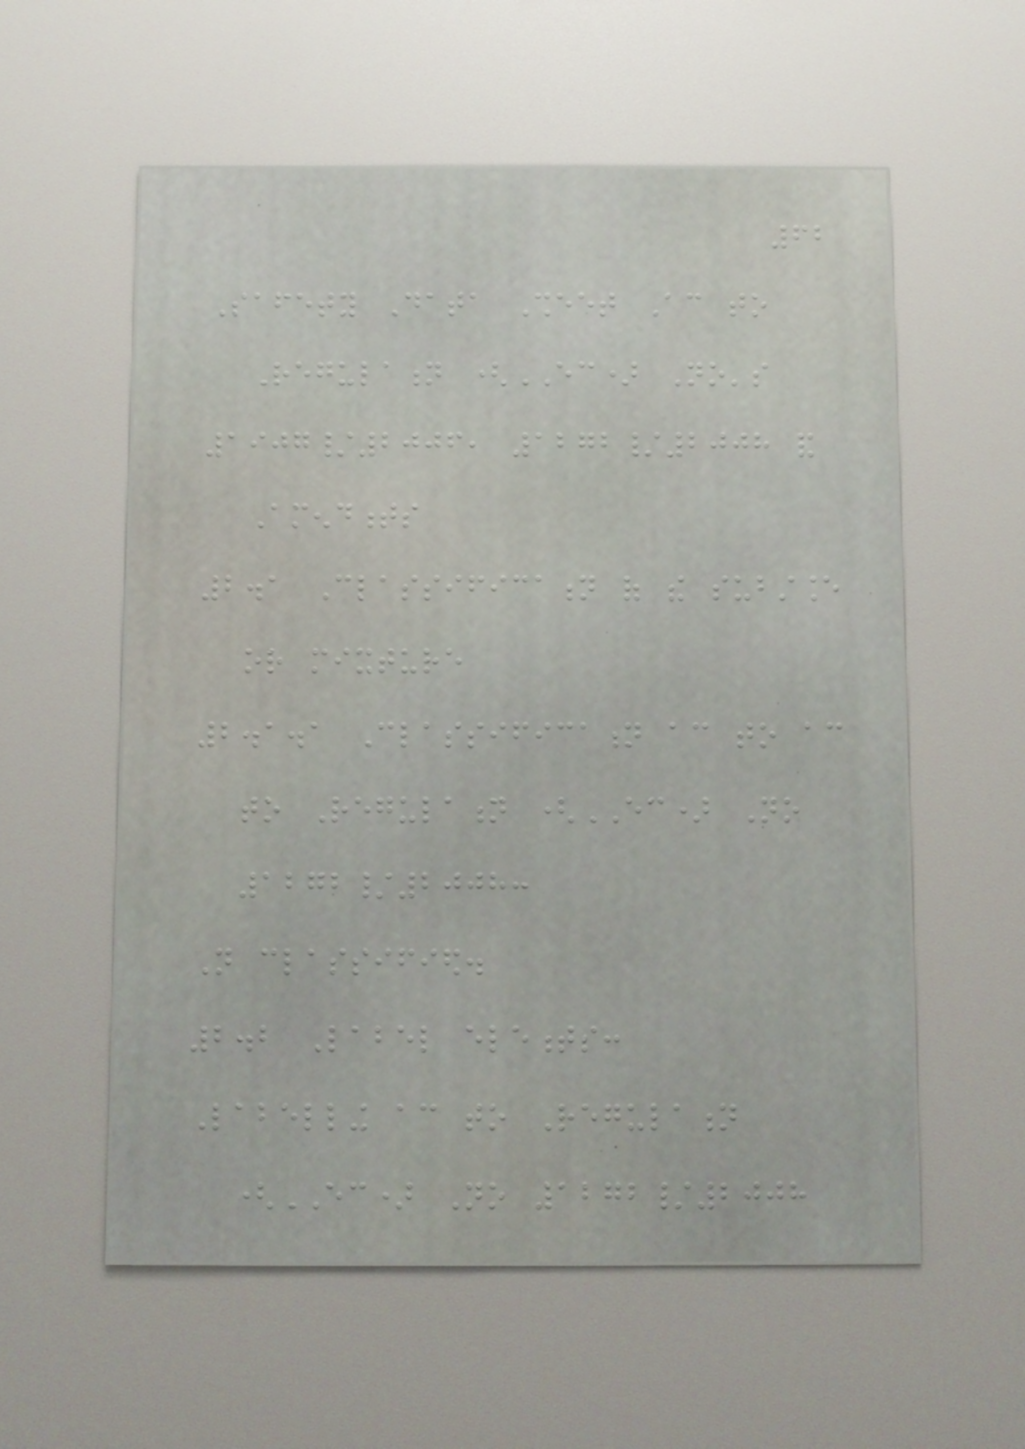62
Safety Data Sheet According to
Regulation (EC) No's
1907/2006, 1272/2008 and
Amendments
2.1 Classification of the substance
or mixture
2.1.1 Classification according to according
to Regulation (EC) No
1272/2008:
Not classified.
2.2 Label elements:
Labelling according to Regulation
(EC) No 1272/2008
